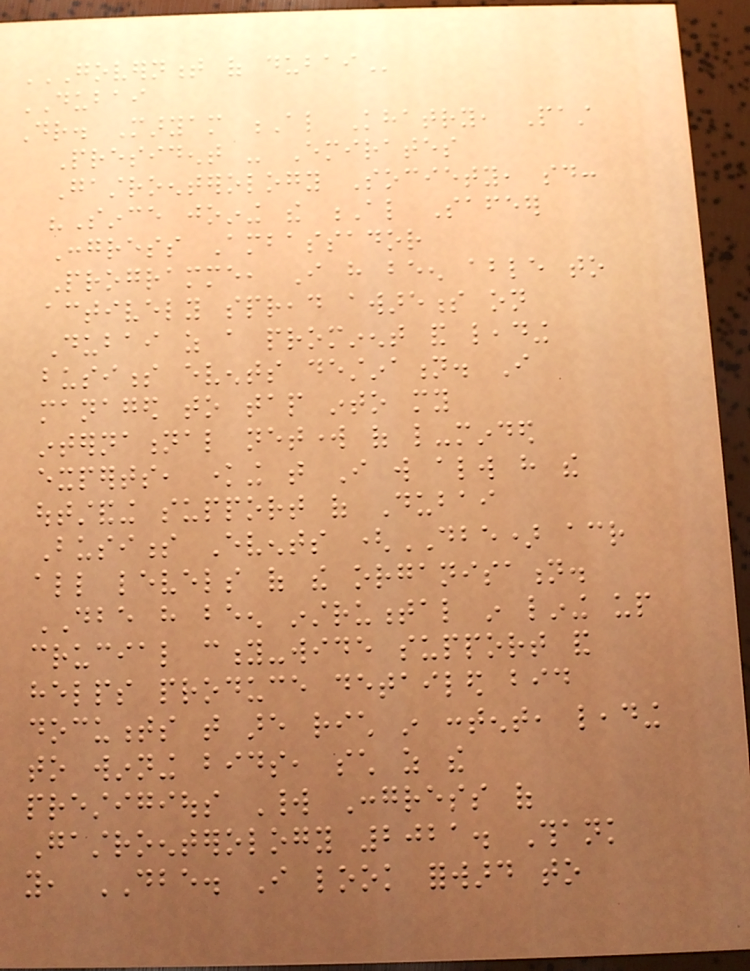GOVERNMENT OF DUBAI
DUBAI
Dr. Maryam Al Khatry, Past
President - Emirates
Gastroenterology Society, said:
"Since joining the Al Safeer
Congress Ambassador
Programme, I have been able to
actively spread awareness on
Dubai as a prominent and leading
business events destination. I
managed to tap into my
international network of like-minded
experts, knowing that I will always have the
outstanding support of Dubai
Business Events (DBE) across
all levels of the organisation.
DBE have been instrumental in lining up
crucial city-wide support and
helps produce detailed bid
documents that are rich in content, leading
to winning bids, such as the
prestigious World Congress of
Gastroenterology 2021. Thank
you, DBE. I look forward to
